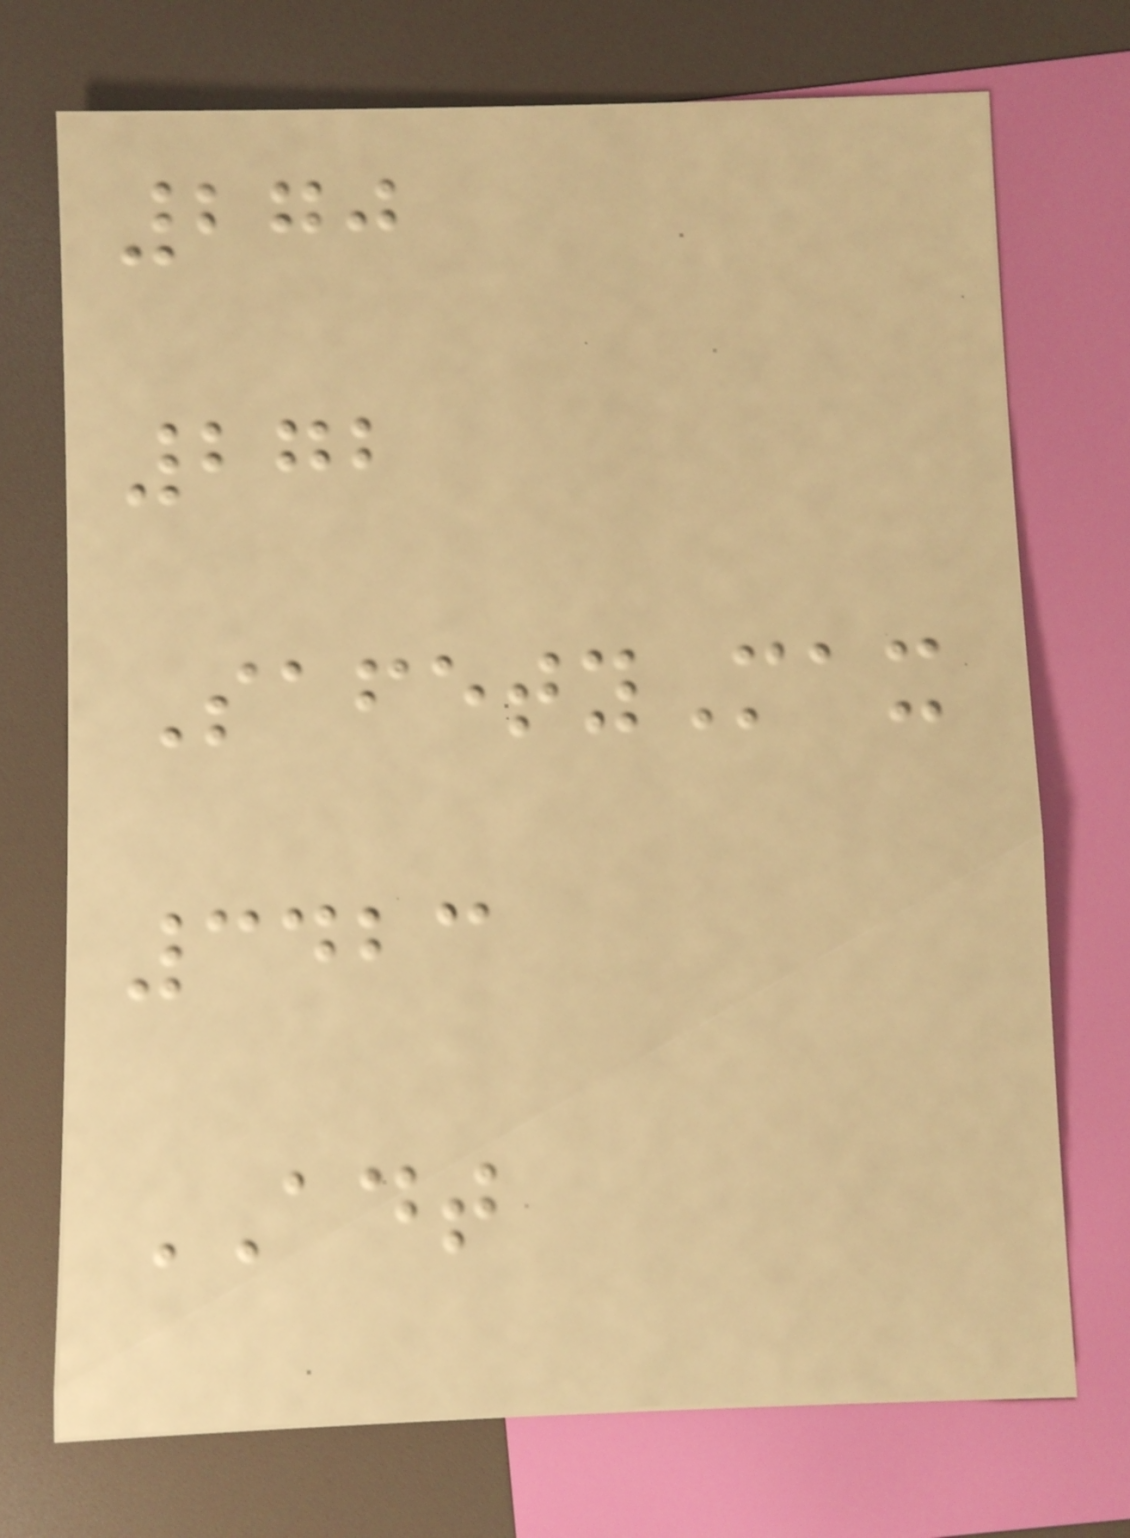270
272
SafetyMax
3423
ADT
